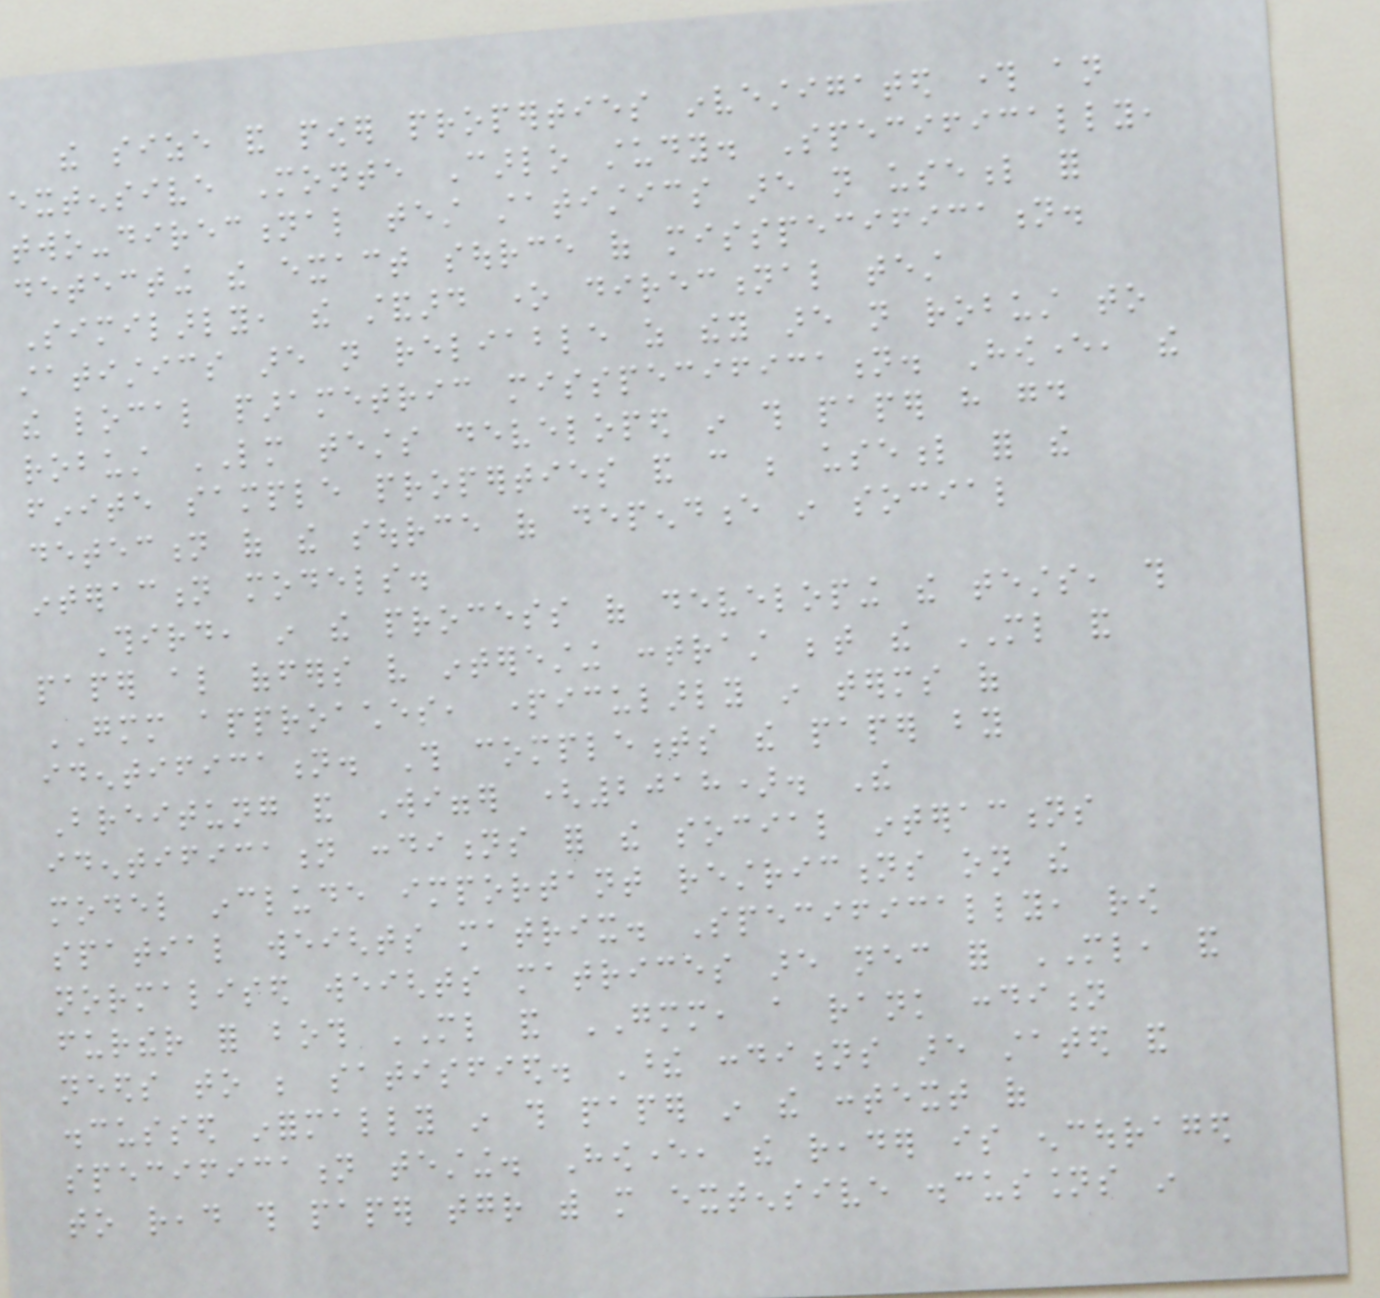the size and power properties investigated through an
extensive Monte Carlo study. Specifically,
two-directional test statistics are not useful for
detecting the exact source of misspecification.
Similarly, the standard one directional test
statistics are not reliable as they are not robust to
the local parametric misspecification. However, the
robust LM tests developed in this paper have good
finite sample properties and can be useful for the
detection of the source of dependence in social
interaction models.
Third, in the process of developing the tests, this
paper also offers very interesting contrast between the ML and
GMM approaches, particularly in terms of
identification. This complements the paper by
Breitung and Wigger (2018). The
identification conditions for the social interactions
model include important restrictions on the
spatial weights matrix. Specifically, row
normalised weights matrices are necessary for ML, and
further for both ML and GMM, a rank condition
needs to be satisfied. These conditions are stated and
discussed informally in this paper in the context of
specification testing. However, the reader is encouraged
to read this paper together with more extensive discussions in
